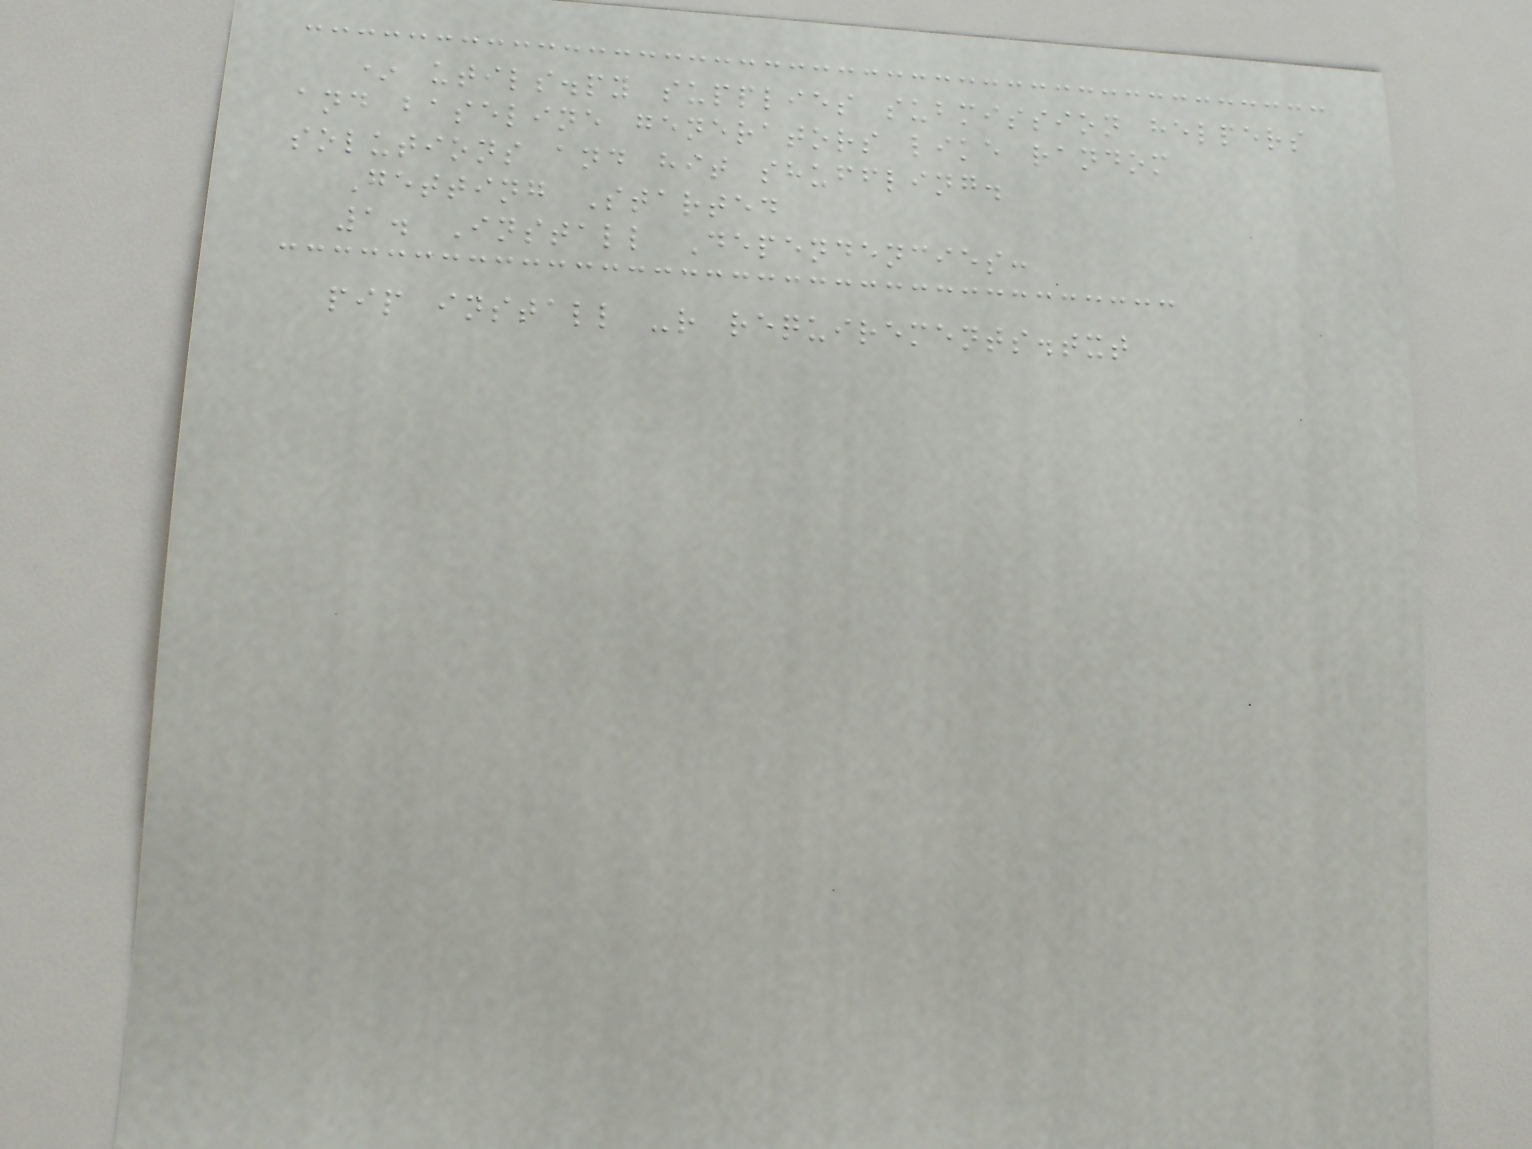* utils.py supplies submission helpers
and baseline generators like random
solutions and hit shuffling.
Getting Started
1. Install Dependencies:
pip install -r requirements.txt
